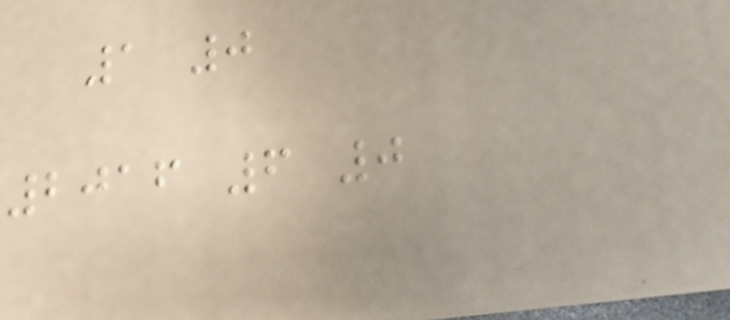1 0
2016 6 0
